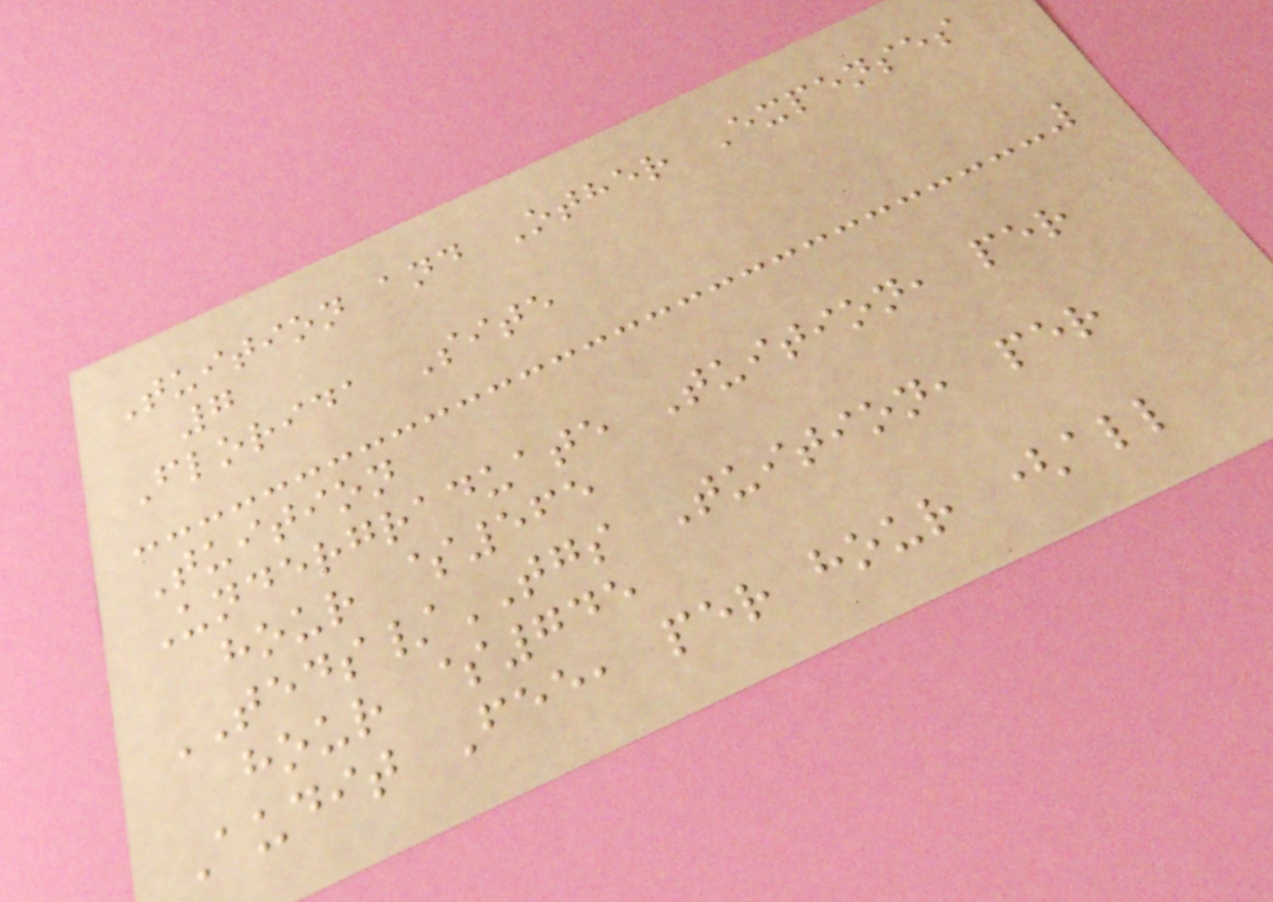Tuition and Other Expenses
7
Florida Site
Tuition
Undergraduate Tuition, per
hour $565
TEDS/TGS Tuition, per
hour $745
Audit Fee, per hour (all
